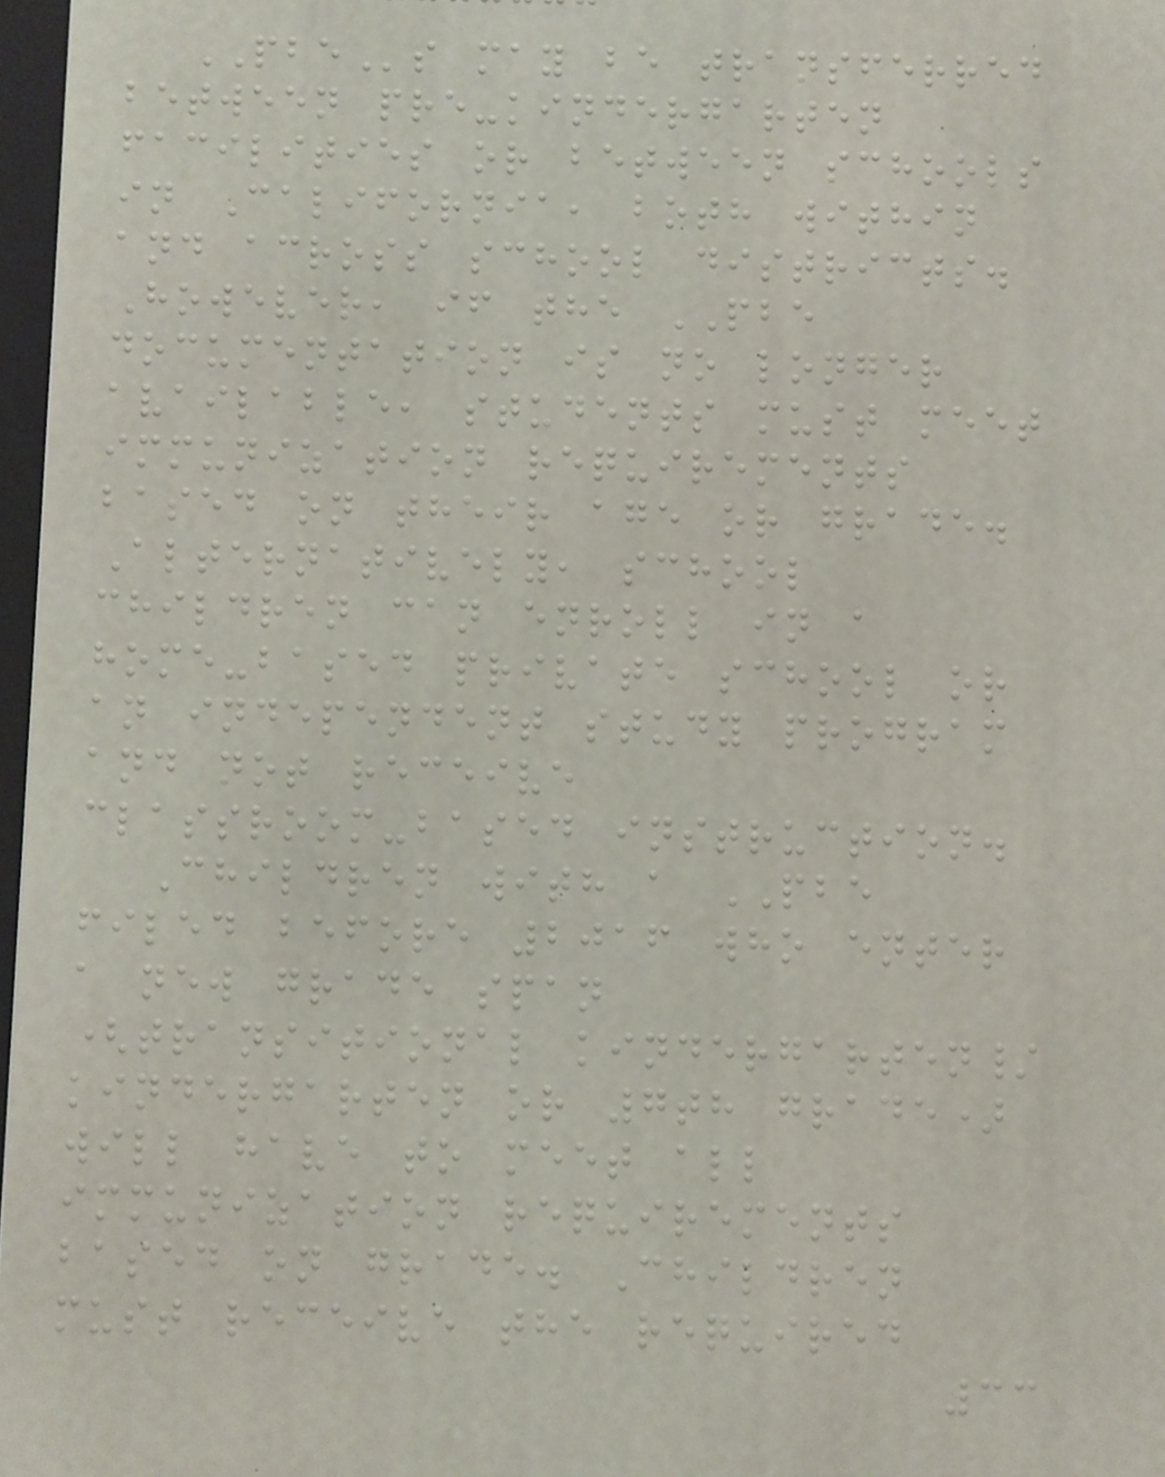PBEs may be transferred
between pre-kindergarten
facilities or between schools
in California, both within
and across school districts.
However, if the PBE
documentation is no longer
available, students must meet
immunization requirements
based on their age or grade.
Alternatively, school
children can enroll in a
home-based private school or
an independent study program
and not receive
classroom-based instruction.
Children with a PBE
filed before 2016 who enter
a new grade span
(transitional kindergarten/
kindergarten or 7th grade)
will have to meet all
immunization requirements
based on grade. Children
must receive the required
33
